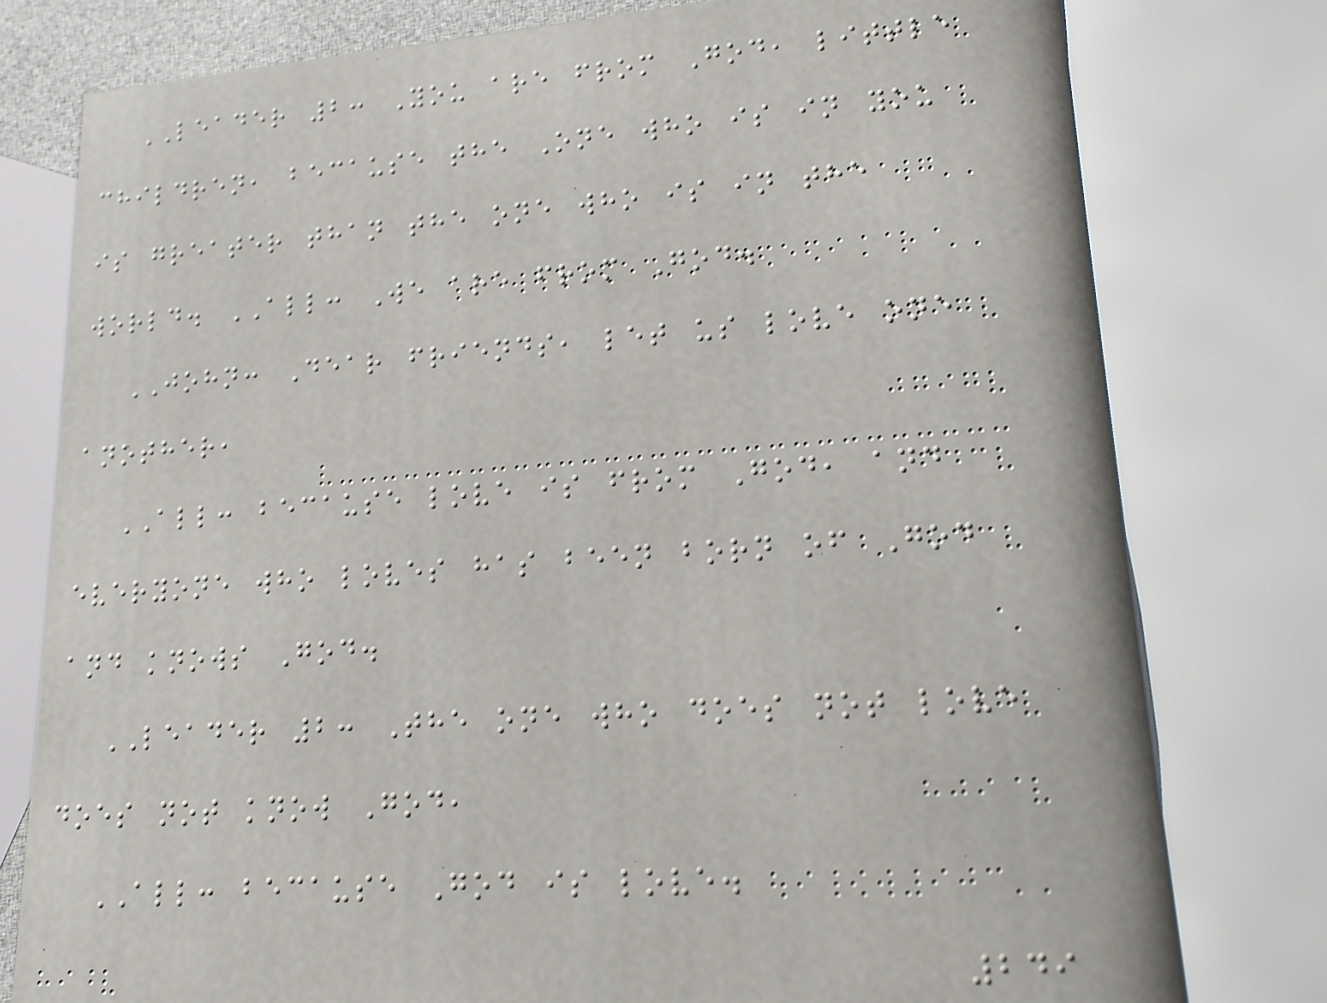LEADER 2: You are from God, little
children, because the One who is in you
is greater than the one who is in the
world. ALL: We are from God.
JOHN: Dear friends, let us love one
another,
ALL: because love is from God, and
everyone who loves has been born of God
and knows God.
LEADER 2: The one who does not love
does not know God,
ALL: because God is love.
249
